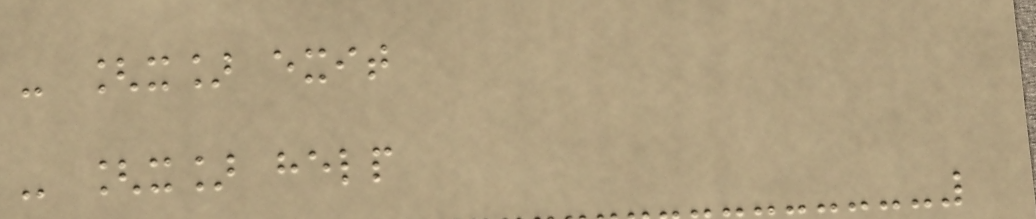- [x] exit
- [x] help
